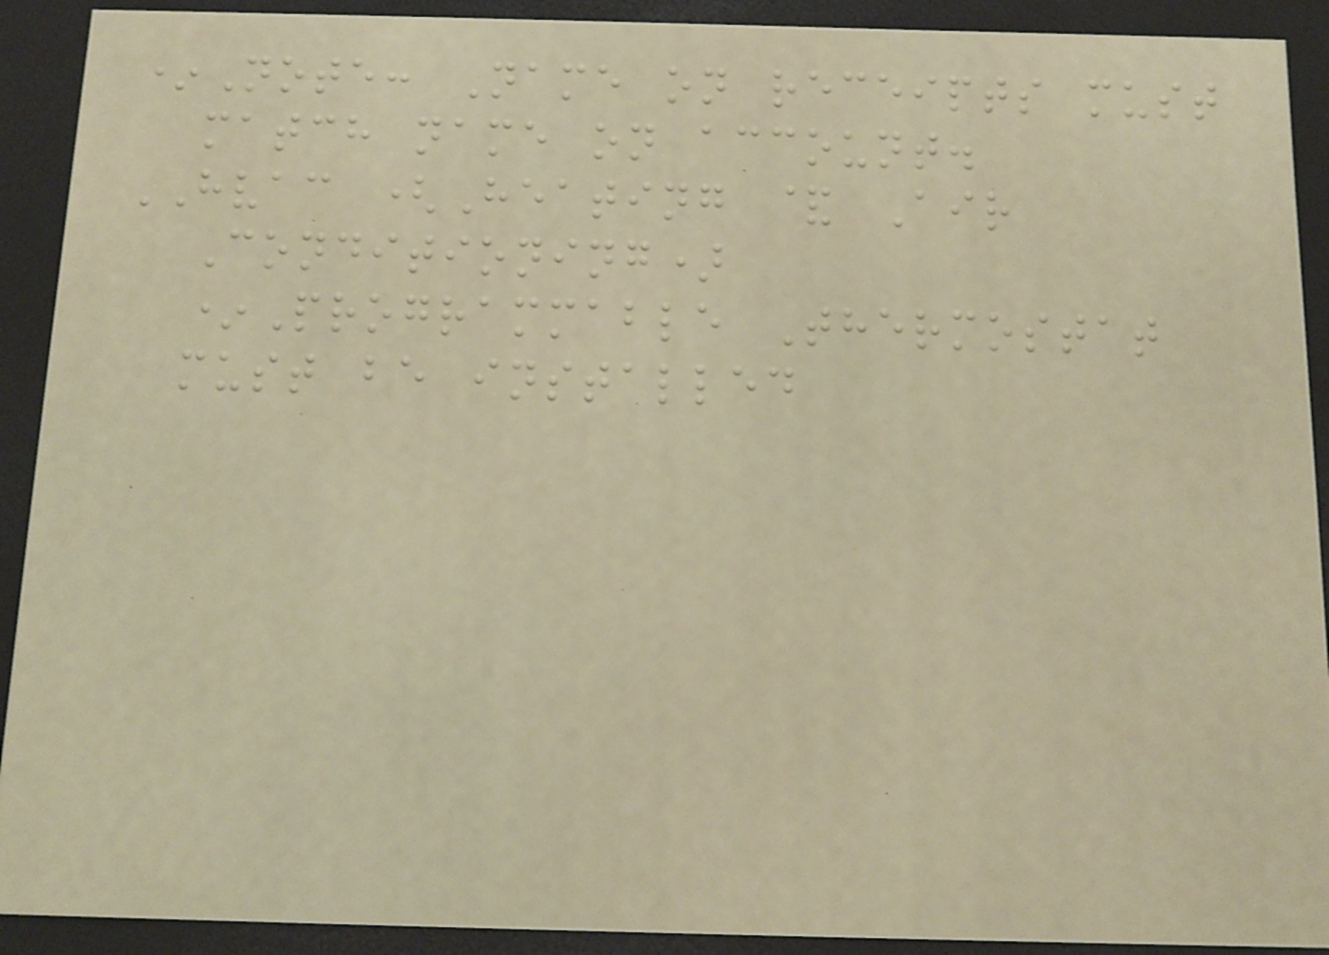*Note: Name on receipts must
match name on account.
HVAC (Heating & Air
Conditioning)
*Programmable Thermostat
must be installed
